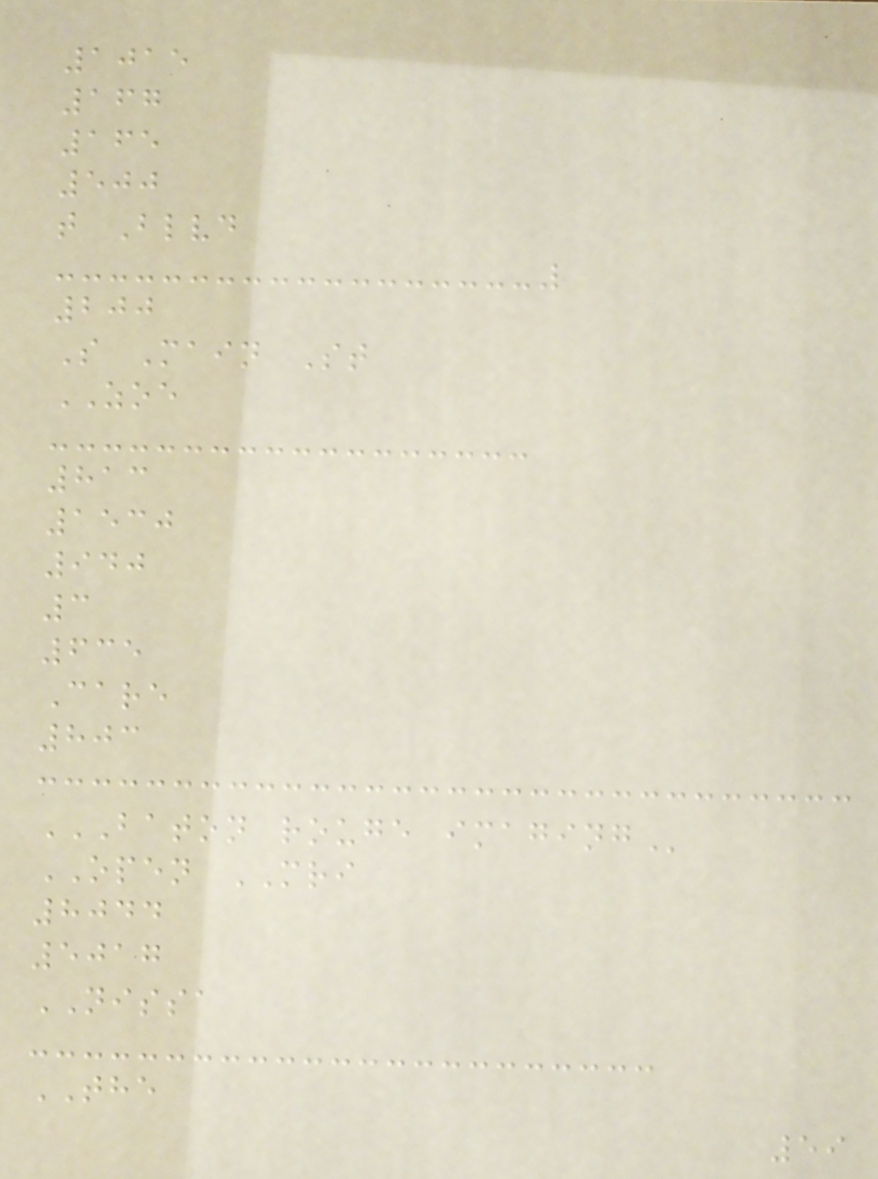1015
167
165
500
t Blvd
200
S Main St
ZOE
813
1530
940
3
635
Care
803
BATON ROUGE IMAGING
OPEN MRI
8044
5017
NISSA
THE
59
